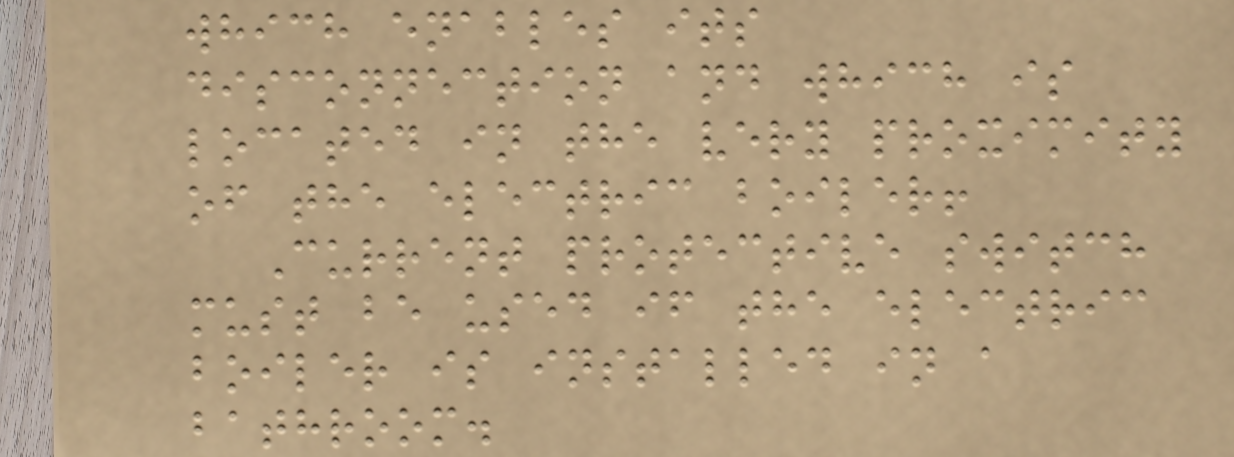which enables its
disconnection and which is
located in the very proximity
of the electric boiler!
Current protective switch
must be used if the electric
boiler is installed in a
bathroom.
